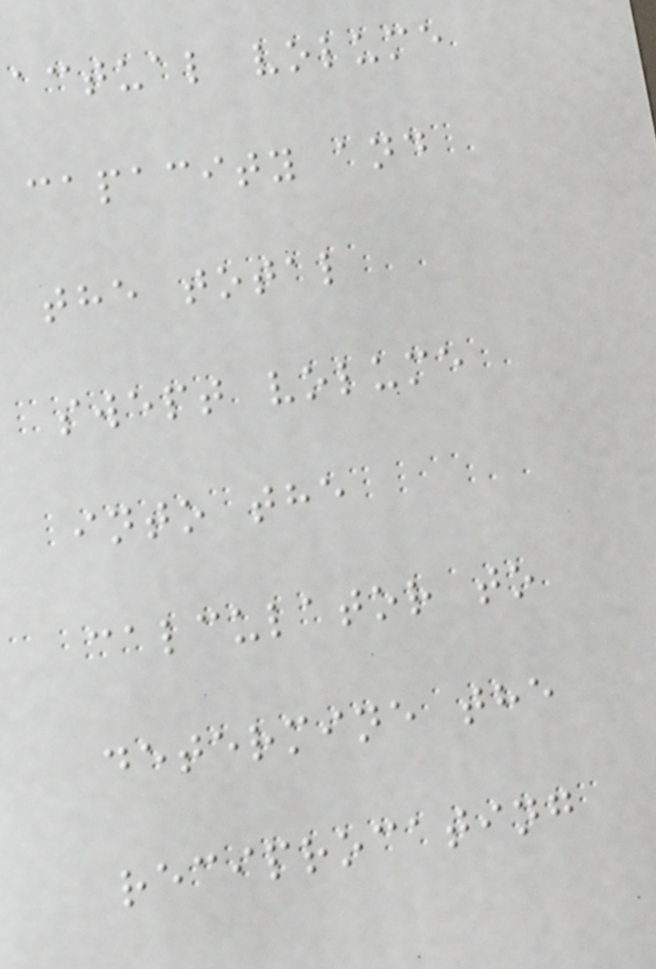actual volume
capacity and
the total
swept volume
into the
calculator to
determine the
reciprocating
